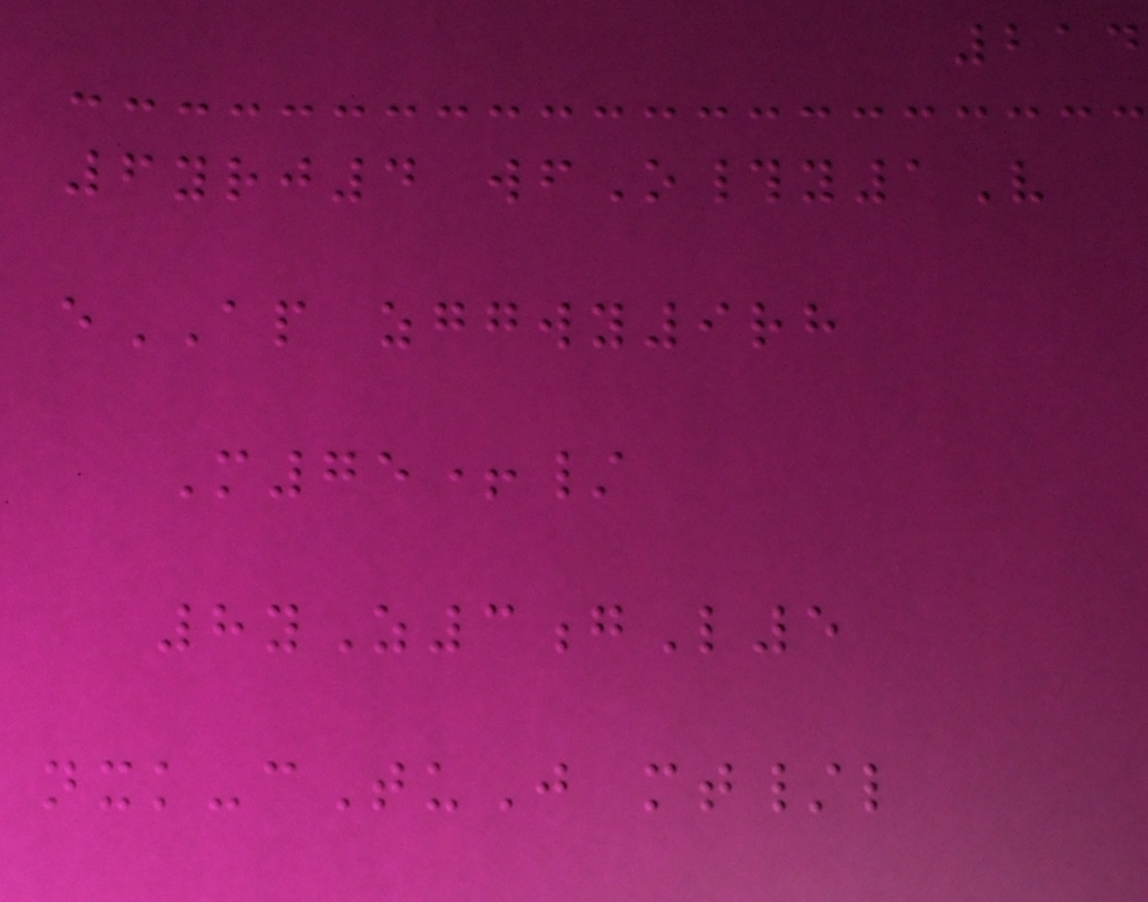214
6yrj4 wfO#y1V
eAP zggwy9rh
M75+/
8yZ3gL5
nxk-cTuJ mt/l
